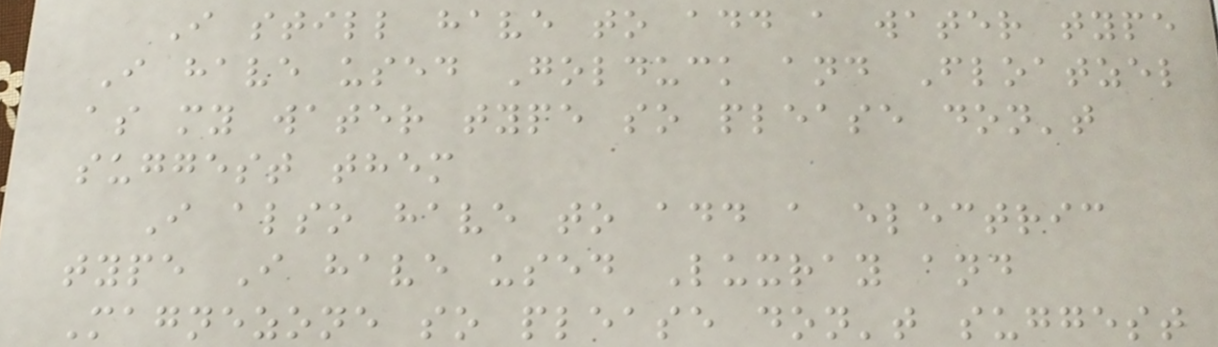I still have to add a water type
I have used Golduck and Floatzel
as my water type so please don't
suggest them
I also have to add a electric
type I have used Luxray and
Magnezone so please don't suggest
